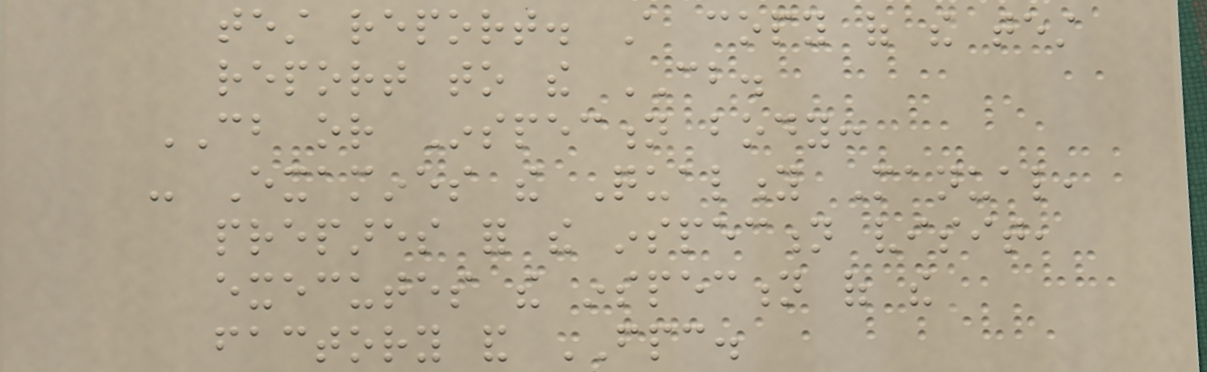test report. A copy of the test
report to the CB.
CB or Inspection body:
- Examines the Quality Manual,
prepares for the inspection visit,
executes the inspection of the
factory and FPC.
